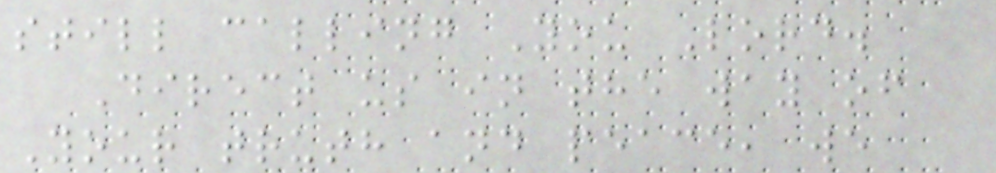still calling You Lord.
Direct us in the way of
Your truth and peace, we
